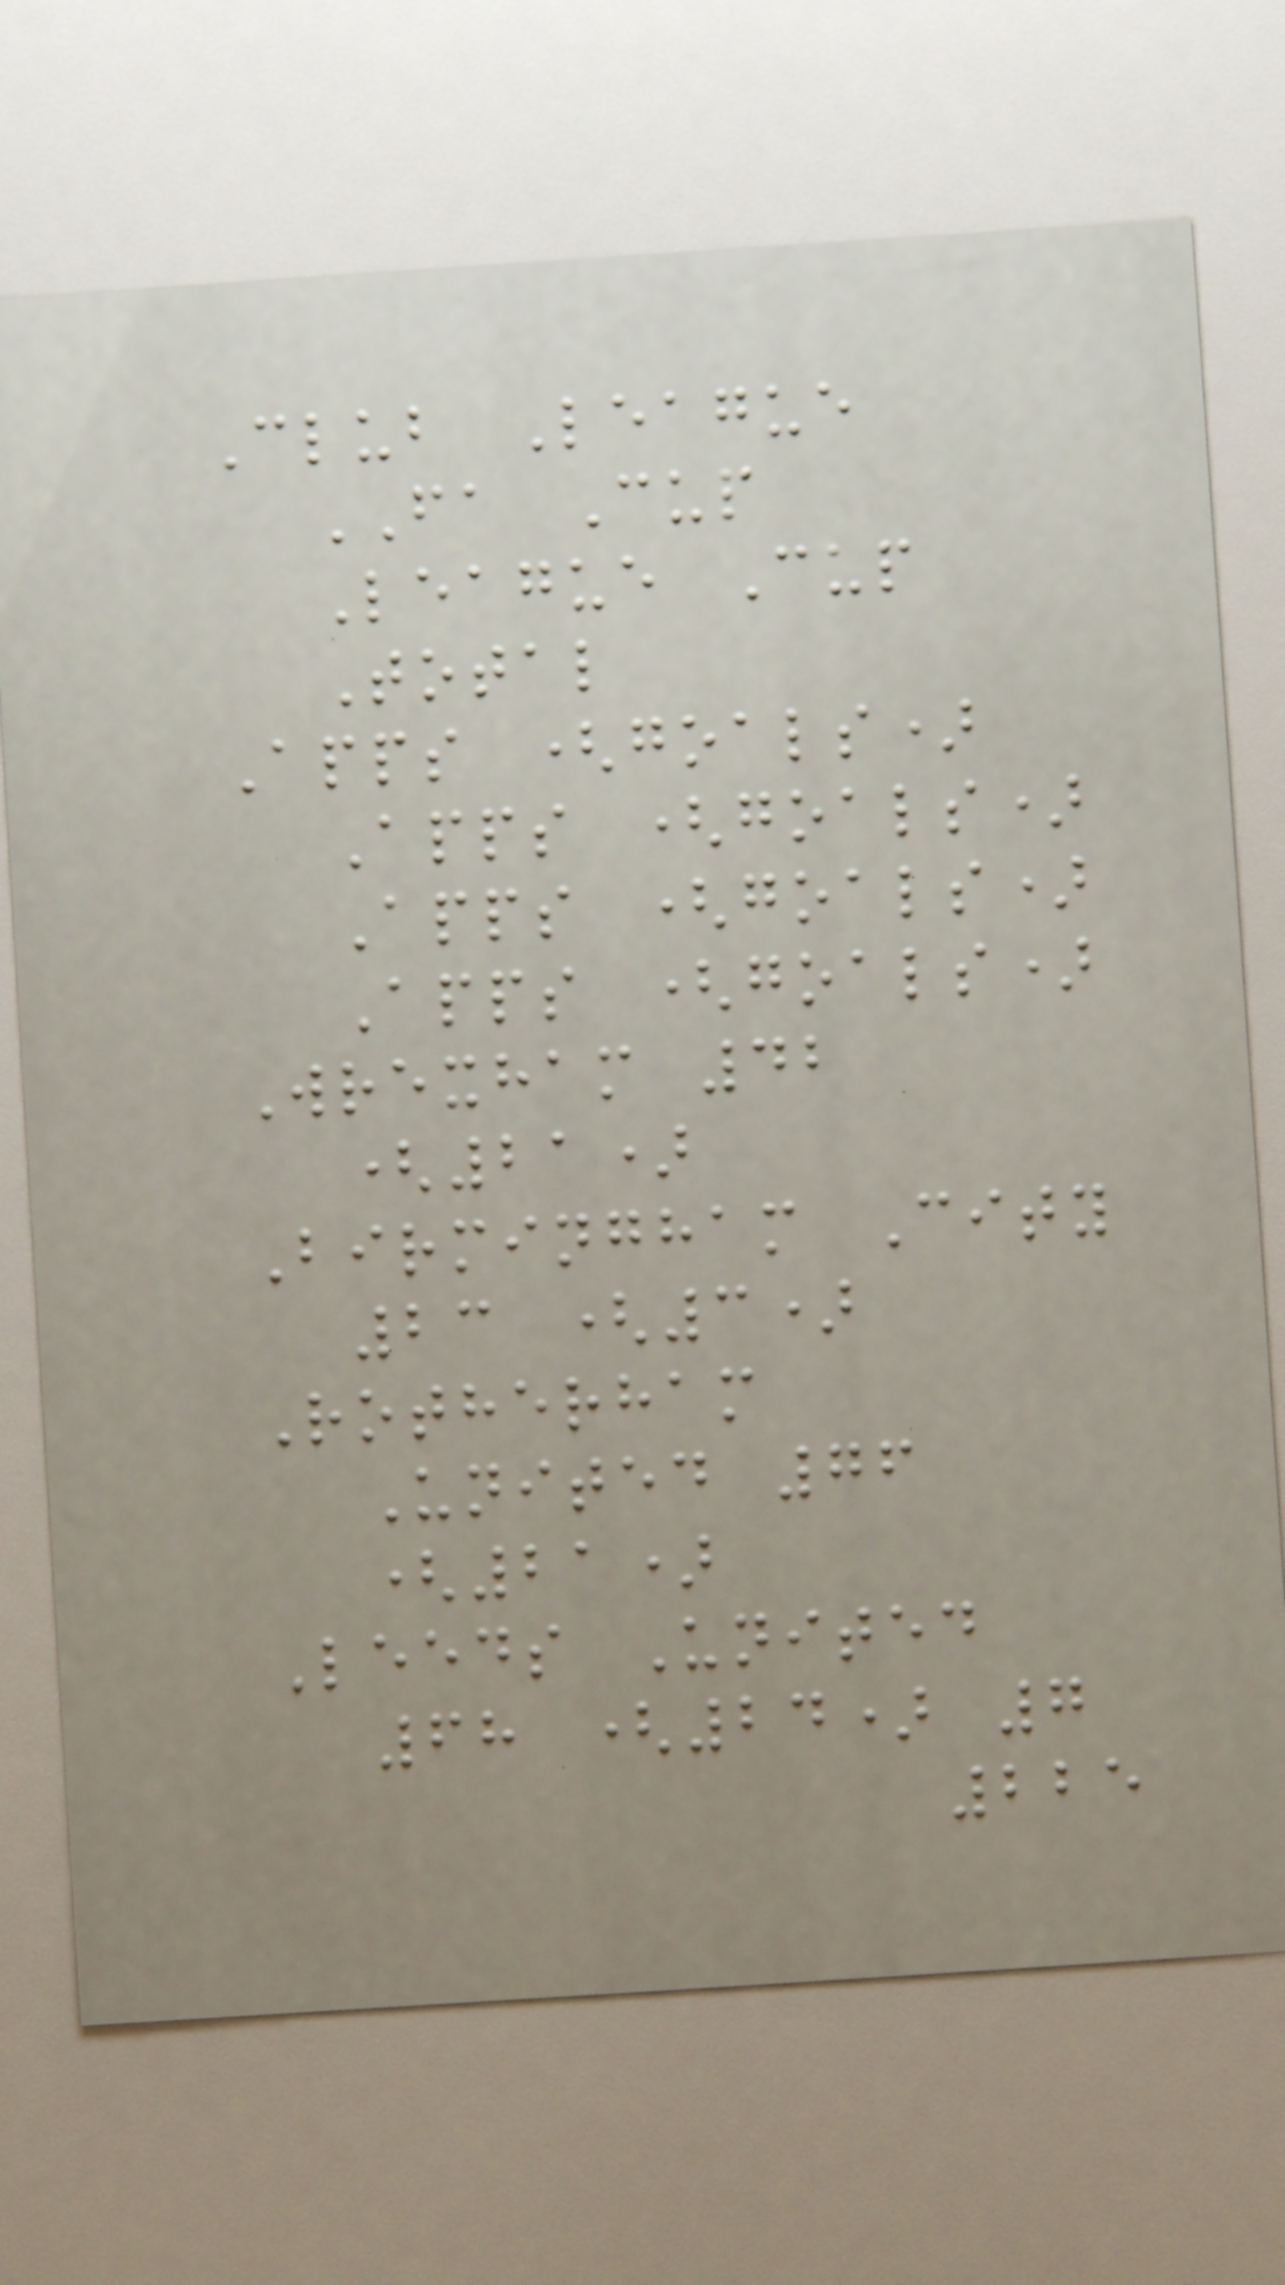Club League
FA Cup
League Cup
Total
Apps (goals)
Apps (goals)
Apps (goals)
Apps (goals)
Wrexham 42
(21)
Birmingham City
23 (3)
Rotherham
United 76
(21)
Leeds United
68 (24) 7
225
